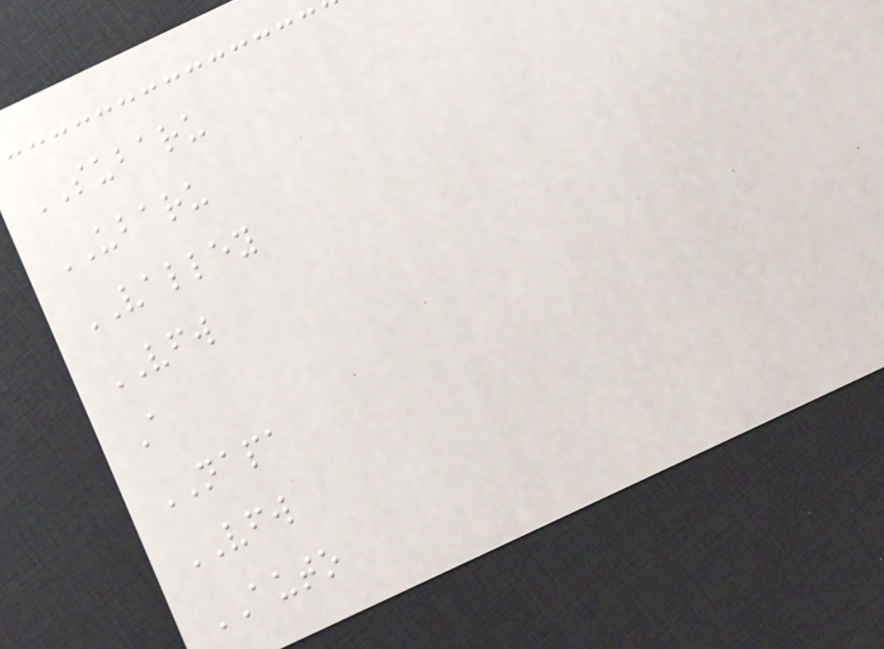SUBARU
UBARU
VALLEY
VFW
A
NAPA
VFW
AUTO
